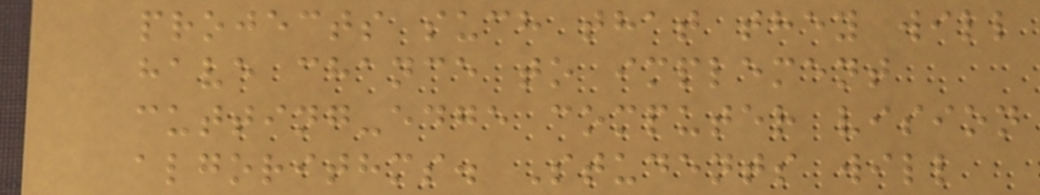projects such that they will
have chance to implement
cutting-edge computer vision
algorithms. Students will
